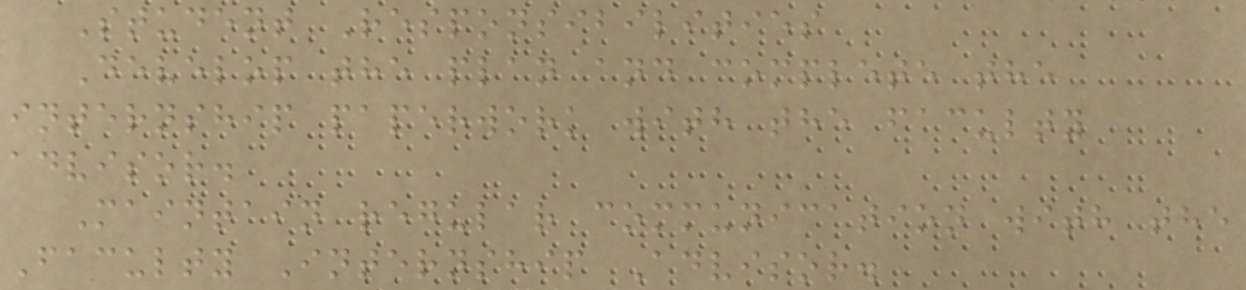Student Responsibilities
Develop the plan and complete the
internship paperwork with the faculty
advisor.
Maintain regular communication with the
Faculty Internship Advisor.
